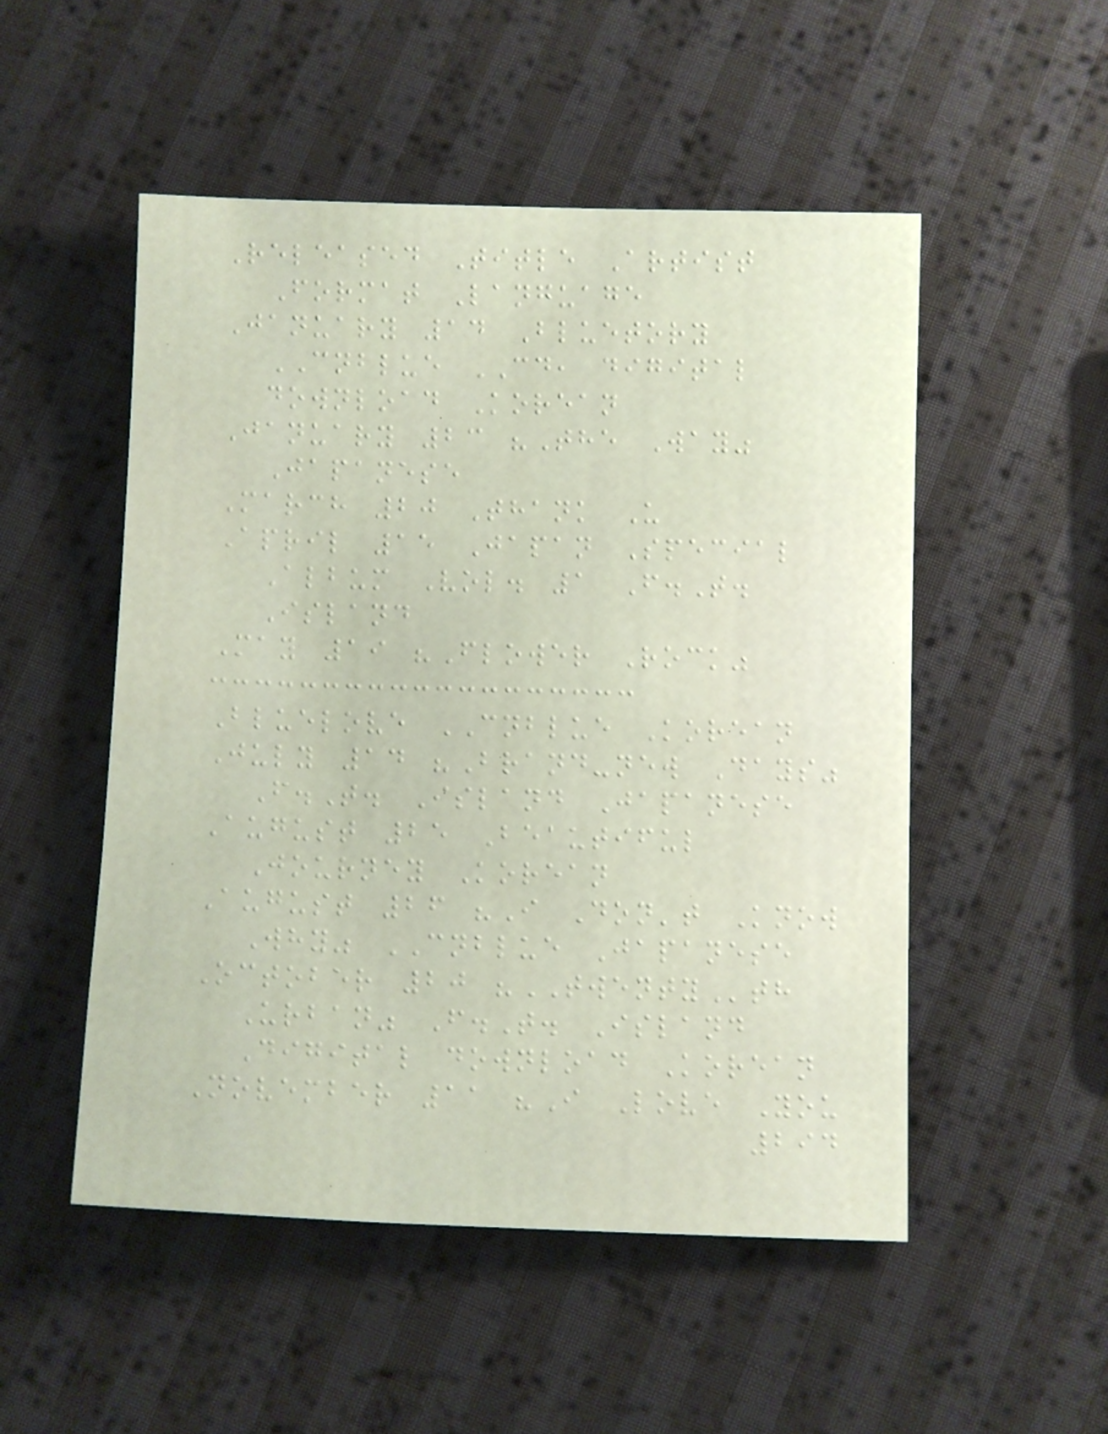Released Title Artist
Format Language
January 14 Bluetory
CNBLUE CD, digital
download Korean
January 23 "The Way"
Japanese
March 20 Thank U
April 15 Japan Special
Album Vol. 1 F.T.
Island
May 19 "Flower Rock"
Bluelove CNBLUE Korean
July 14 "Brand-new Days"
F.T. Island Japanese
August 25 Beautiful
Journey Korean
August 26 "I Don't Know
Why" CNBLUE Japanese
October 20 "TWENTYth
Urban" F.T. Island
Digital download Korean
November 11 "I Love You
294
